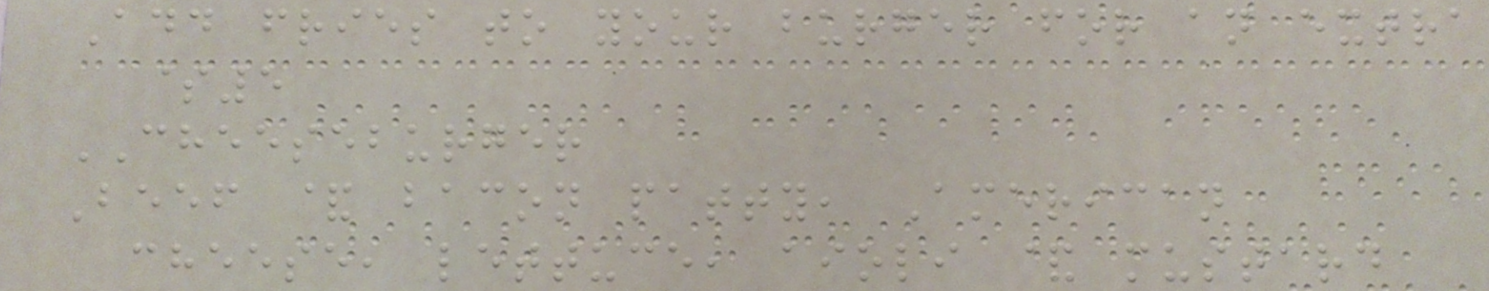Add fries to your burger for an extra
$5
CHEESEBURGER
Beef & bacon patty, American
cheese, lettuce, aioli & mustard
